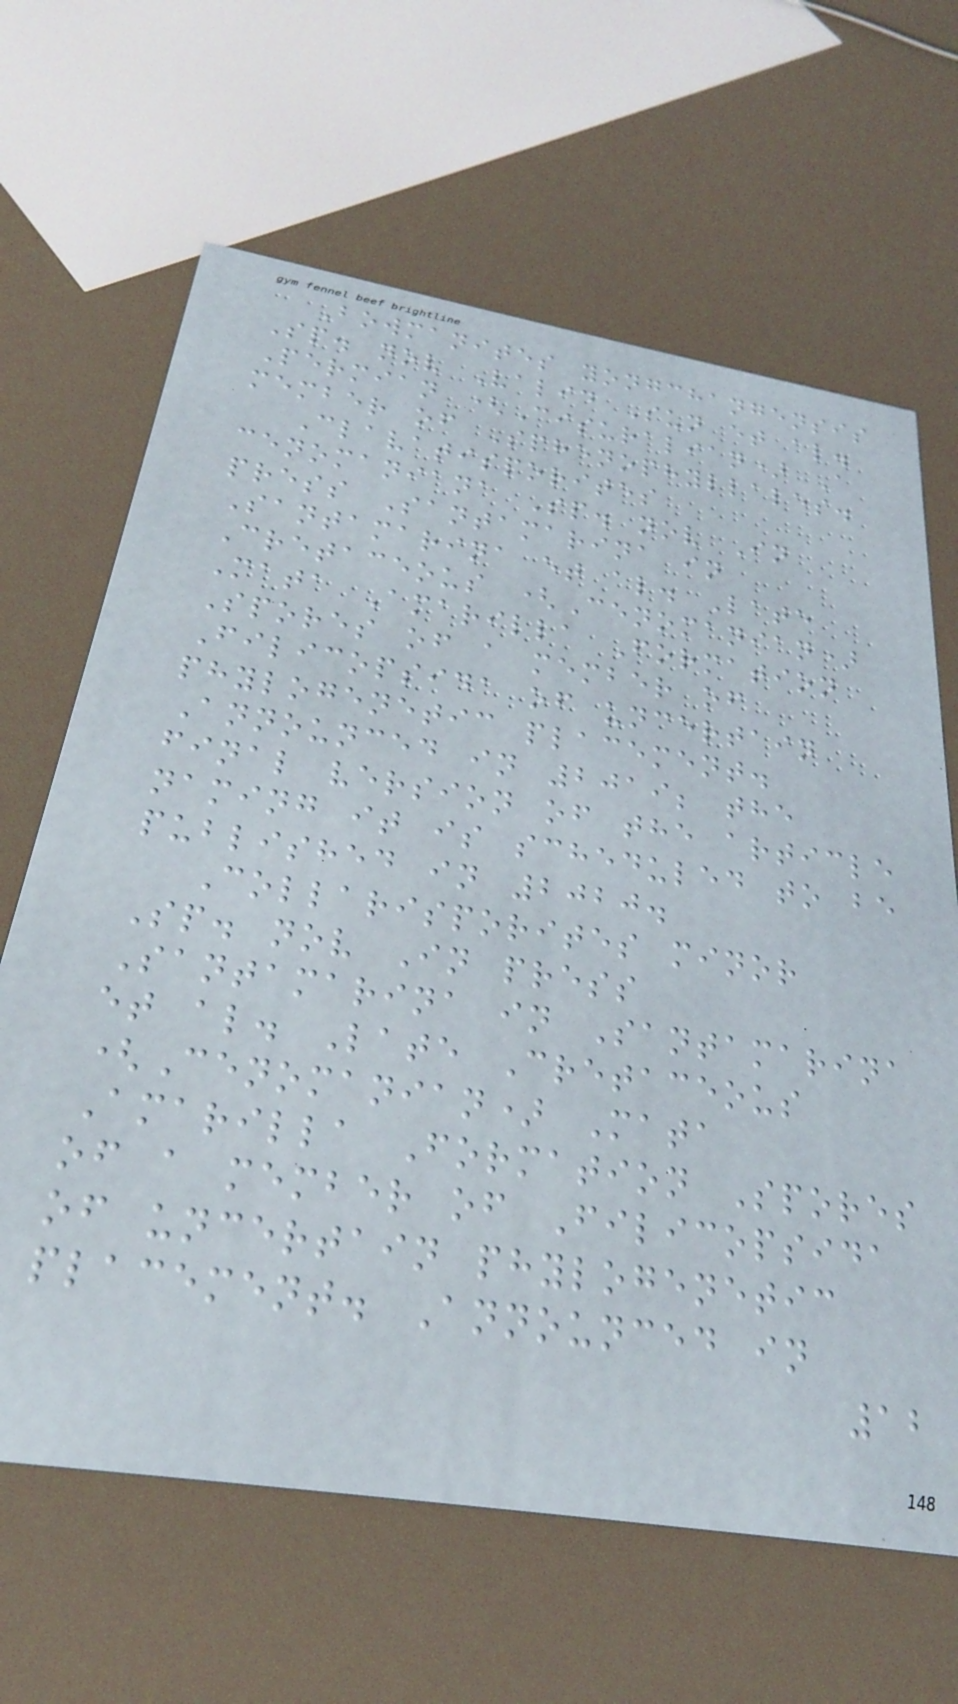Bowmanites yongchangensis
Sp. nov Valid Sun et al.
Permian (Cisuralian) A
member of Sphenophyllales.
Clavatisporites
cenomaniana Sp. nov In
press Santamarina in
Santamarina et al. Late
Cretaceous (Cenomanian)
Mata Amarilla Formation
Spores of a member of
Filicopsida of uncertain
phylogenetic placement.
Announced in 2019; the
final version of the article
naming it is scheduled to be
published in 2020.
Collarisporites minor
Sp. nov In press
Santamarina in Santamarina
et al. Late Cretaceous
(Cenomanian) Mata
Amarilla Formation Spores
of a member of Filicopsida
of uncertain phylogenetic
placement. Announced in
12
